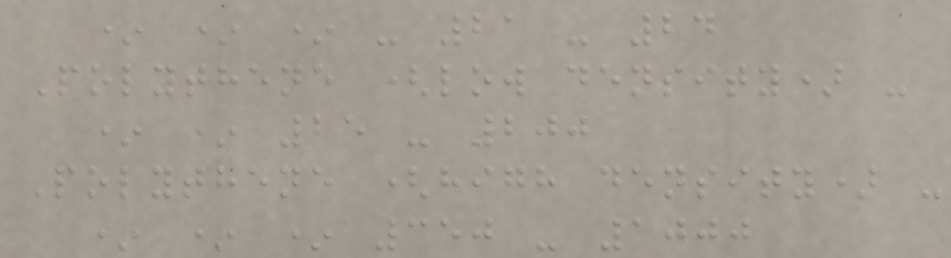* * * - 21 - 24
Polythene (low density) -
* * 25 - 200
Polythene (high density) -
* * * 350 - 1000
